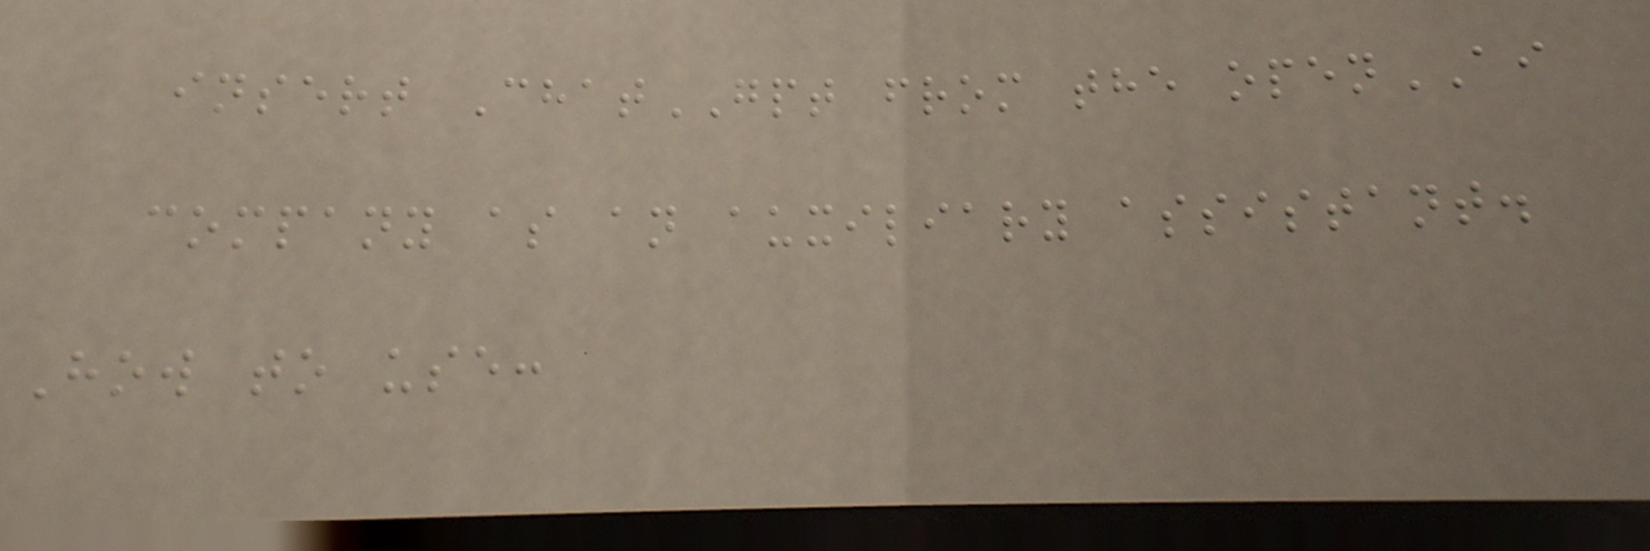insert ChatGPT from the openAI
company as an auxiliary assistant.
How to use:
